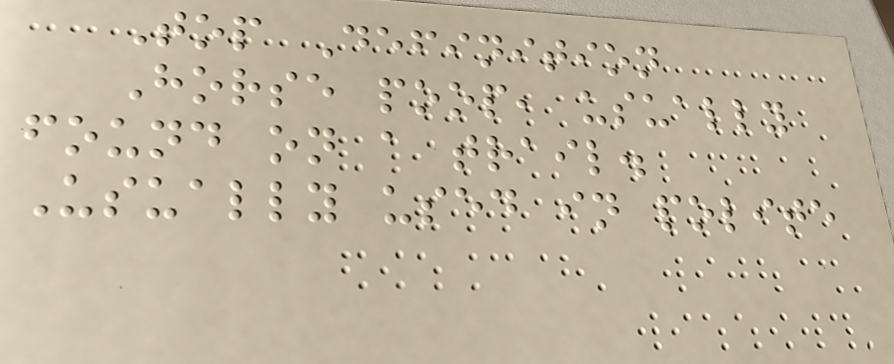Top Definition
Horse poop, usually
found on a trail.
Usually used in polite
